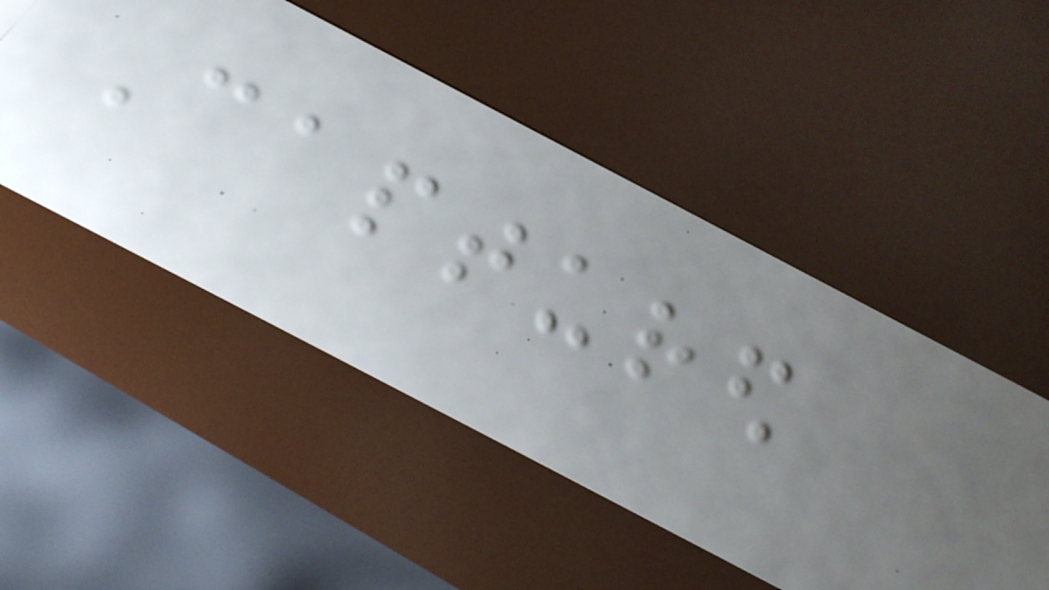Captured
